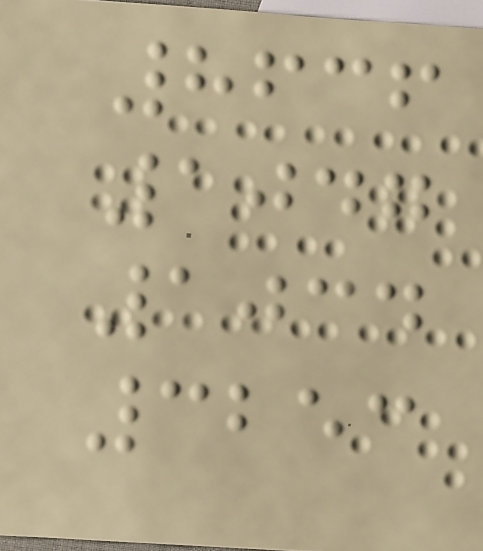8636
1047
1034
3253
